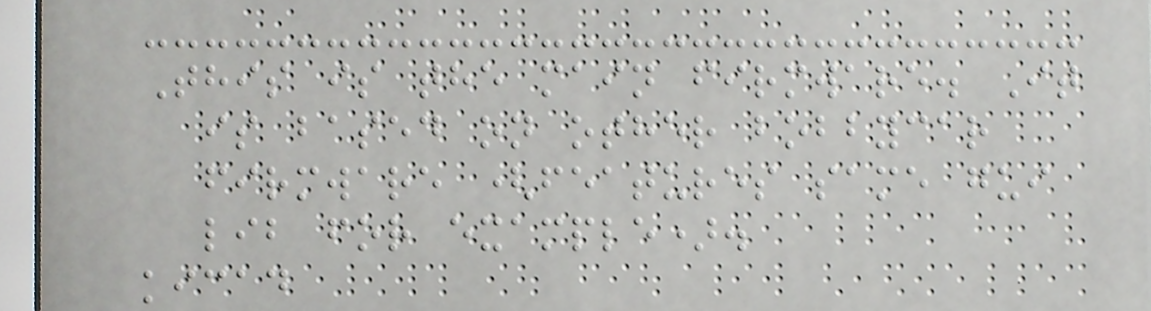This is the main firmware. It
is based on other bobbycar
firmware (features same gui
lib for example).
kicad
